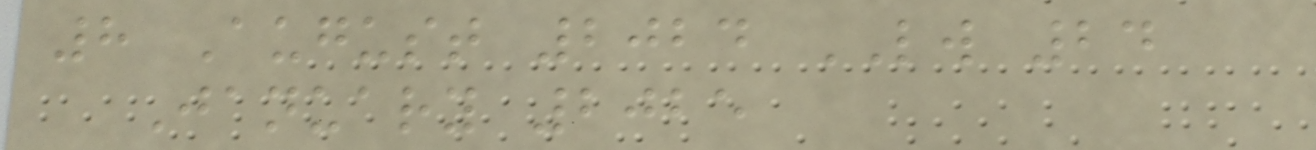8 August 2024 LW 24
January 2025
